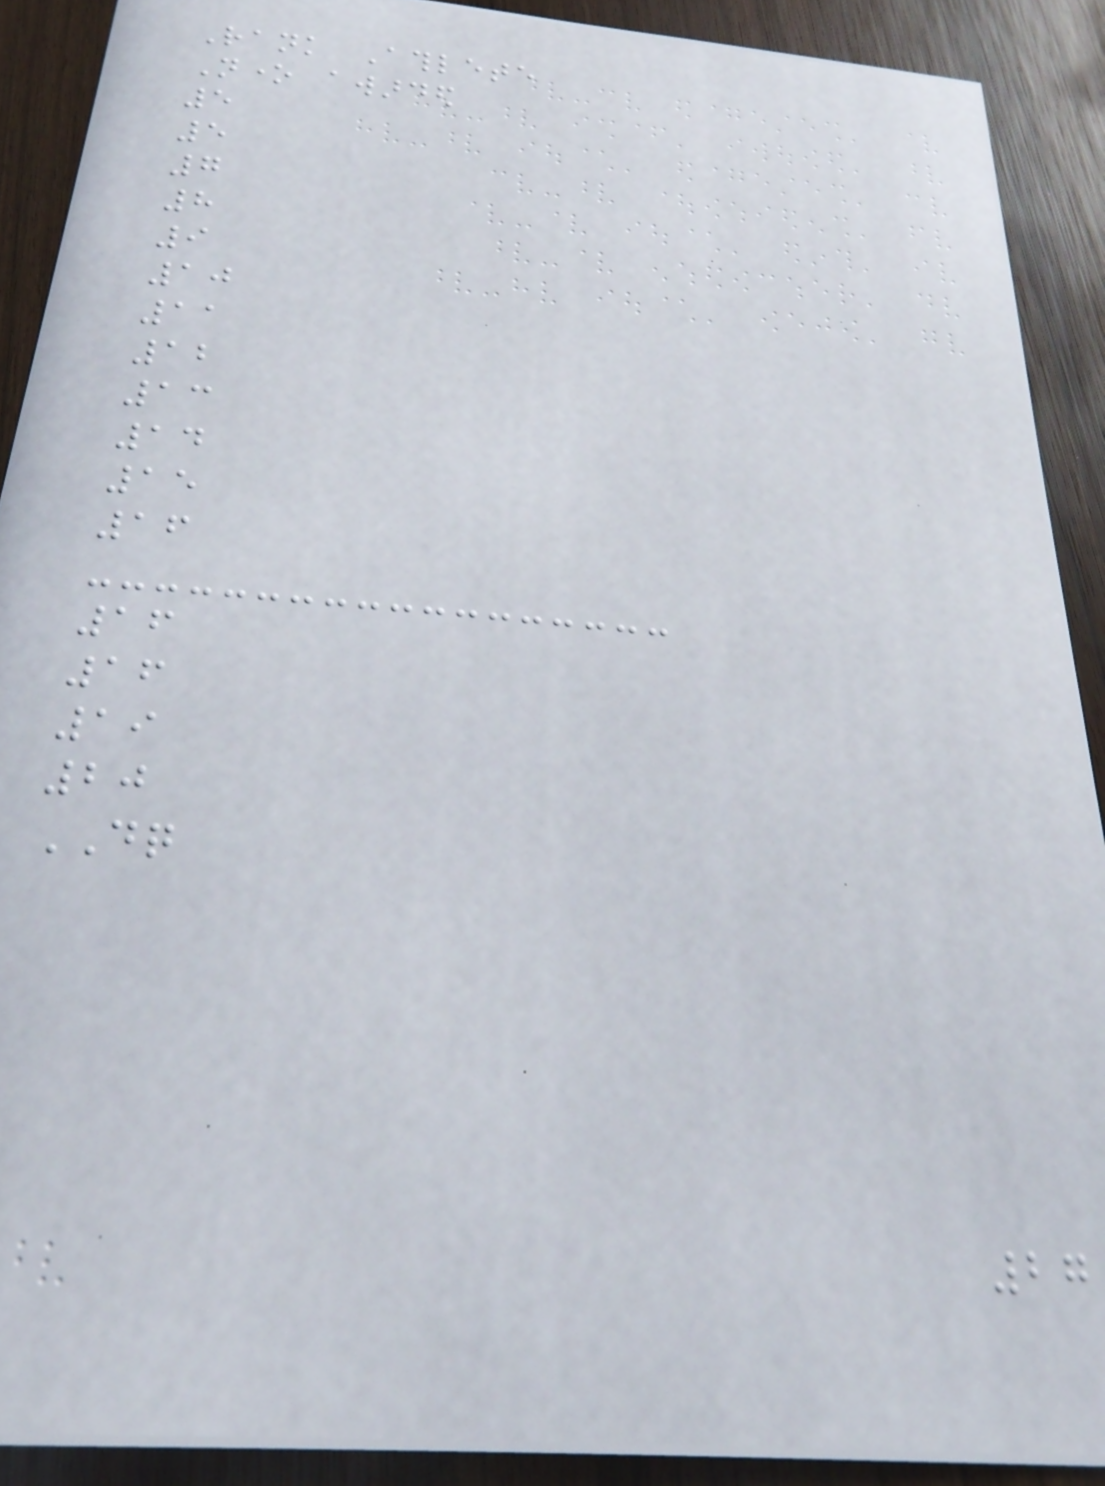Rank Athlete
None awarded
5
5
7
8
9
10
11
12
13
14
15
16
16
16
19
20
DQ
27
